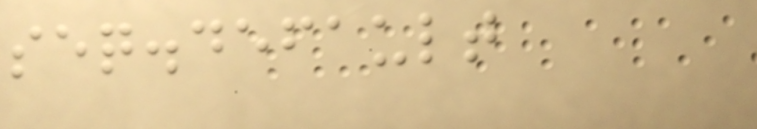seq.default
